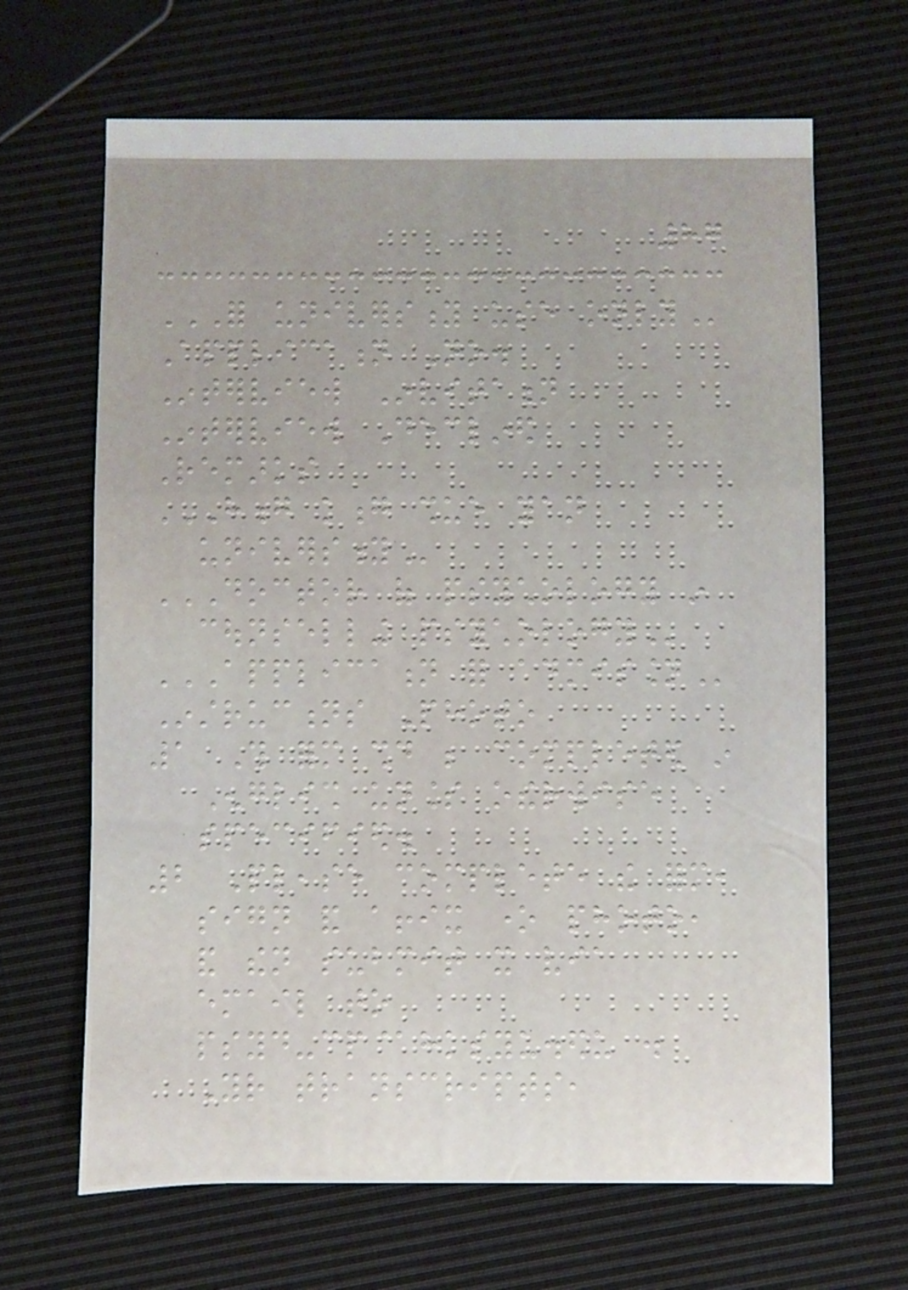87
FOR UNIVERSITY USE ONLY
Application No.
Interview Invitation
Interview Declined
Remarks
HONG KONG SHUE YAN
UNIVERSITY
DOCTOR OF PSYCHOLOGY IN
COUNSELLING PSYCHOLOGY
APPLICATION FOR ADMISSION
Instructions Photo
1 This form should be completed in
English unless otherwise
specified.
2 Please complete the form,
sign and affix one photo,
and then submit it via
email to
psyd-cp@hksyu.edu .
Your transcripts,
